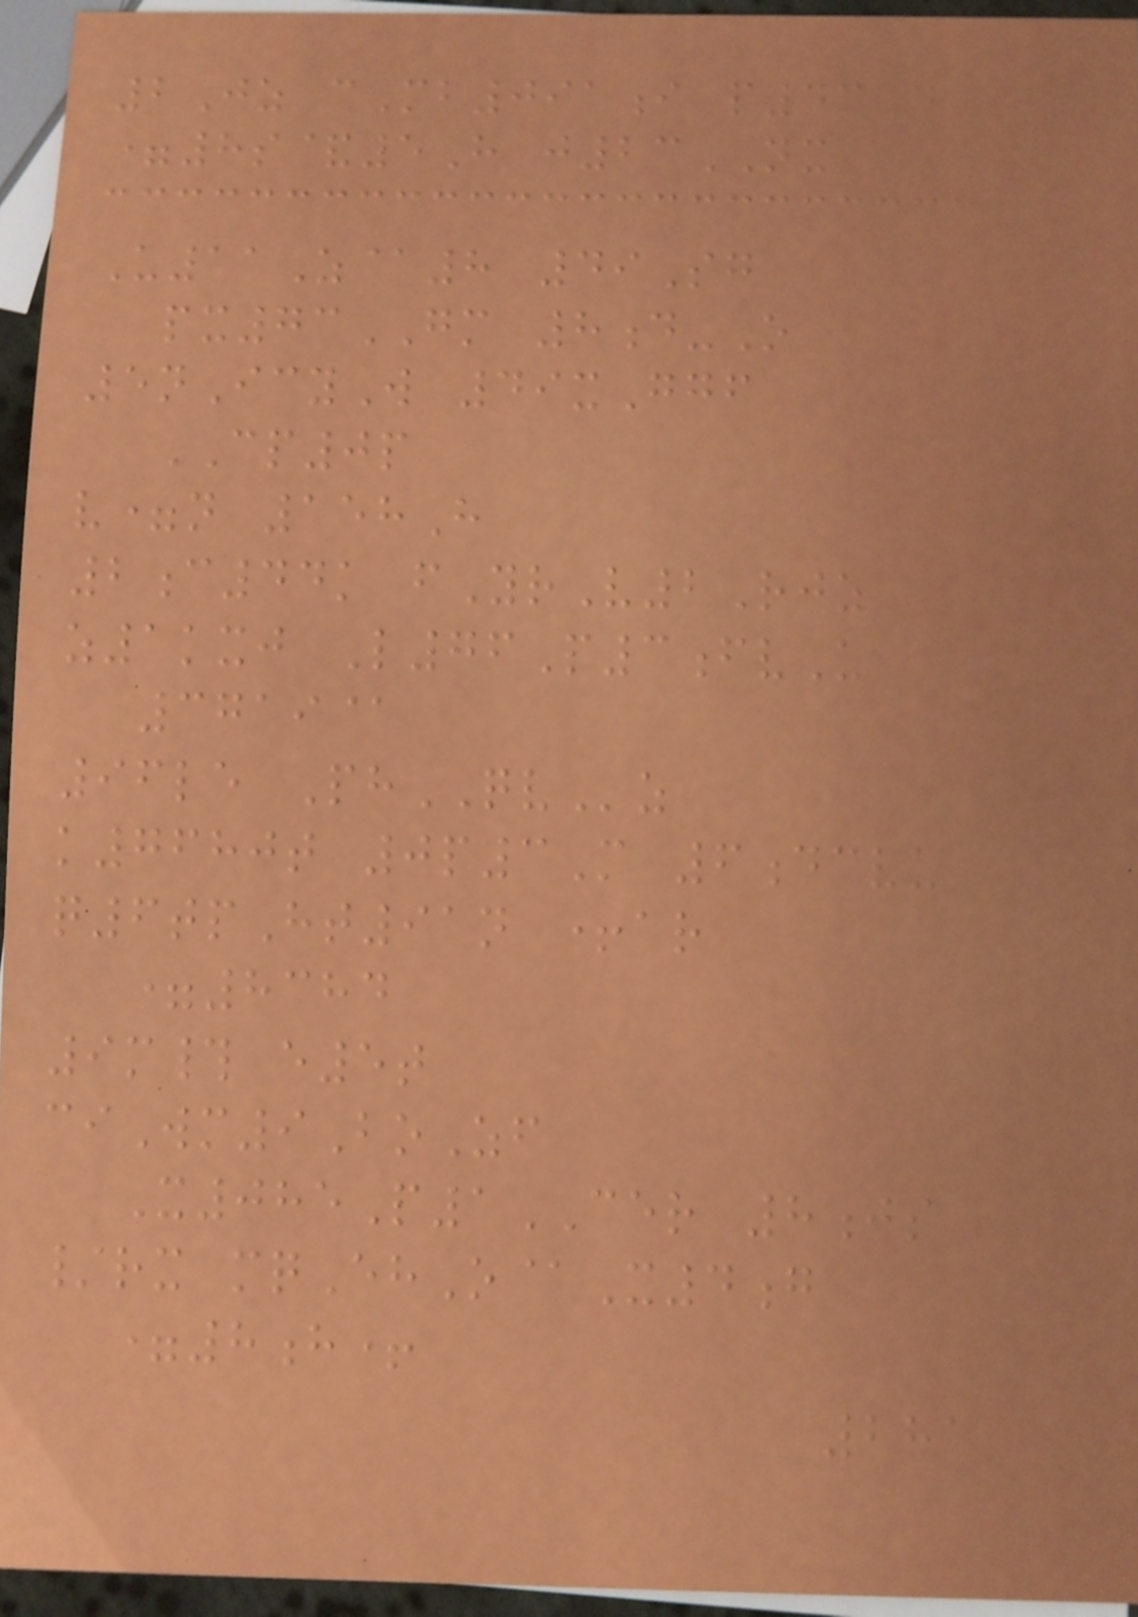2Jz cMb091i p43D
=8s&5H j23NX
U11Z@8 49Sg
px73GM 8d-O
5nIcyW 49xGgf
CP0p
v=n 158H
2c44k fYrV2Rjz
z1kxj L76P3fvU
3719@
96le PhQVz
k7680t 0p3M 6dcvu
q6tpHt91n +ar
=8384
9m# e5t
ciWm9BoZf
X085P1CER 8js
/rx mqEhO@X4g
=8h+
281
